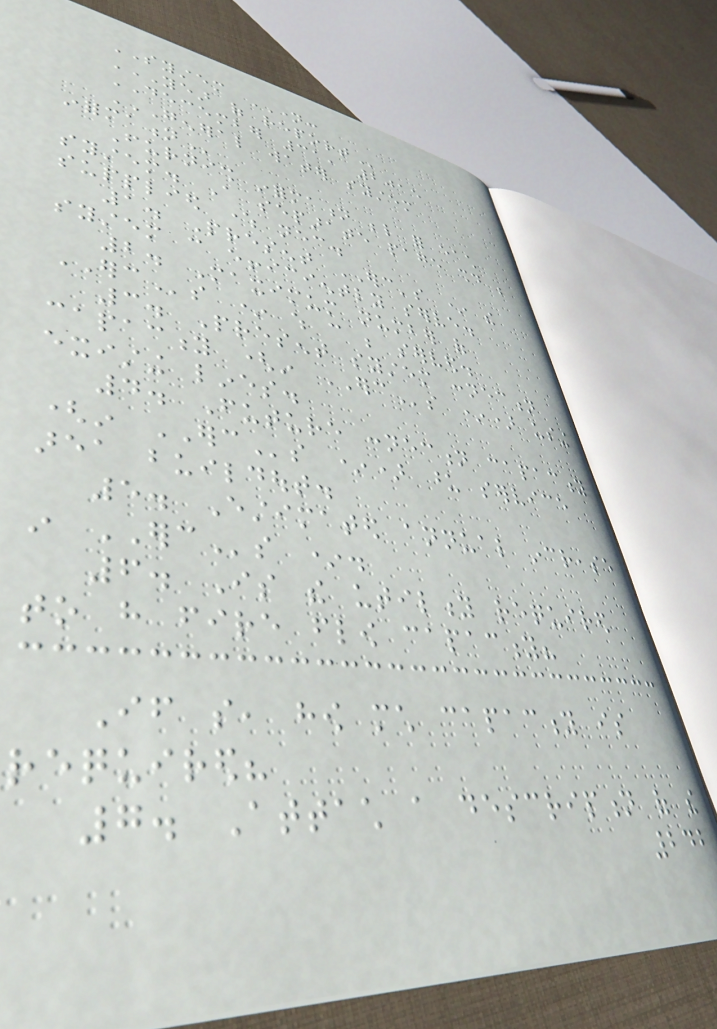SYSTEM NAME:
YEAR OF REPORT
DECEMBER 31, 2015
GENERAL WATER SYSTEM
INFORMATION
Furnish information below for each
system. A separate page should be
supplied where necessary.
1. Present ERC's * the
system can efficiently serve.
2. Maximum number of
ERCs * which can be served.
3. Present system connection
capacity (in ERCs *) using
existing lines.
4. Future connection capacity
(in ERCs *) upon service
area buildout.
5. Estimated annual increase
in ERCs *.
6. Is the utility required
to have fire flow capacity?
If so, how much capacity is
required?
7. Attach a description of the
242
